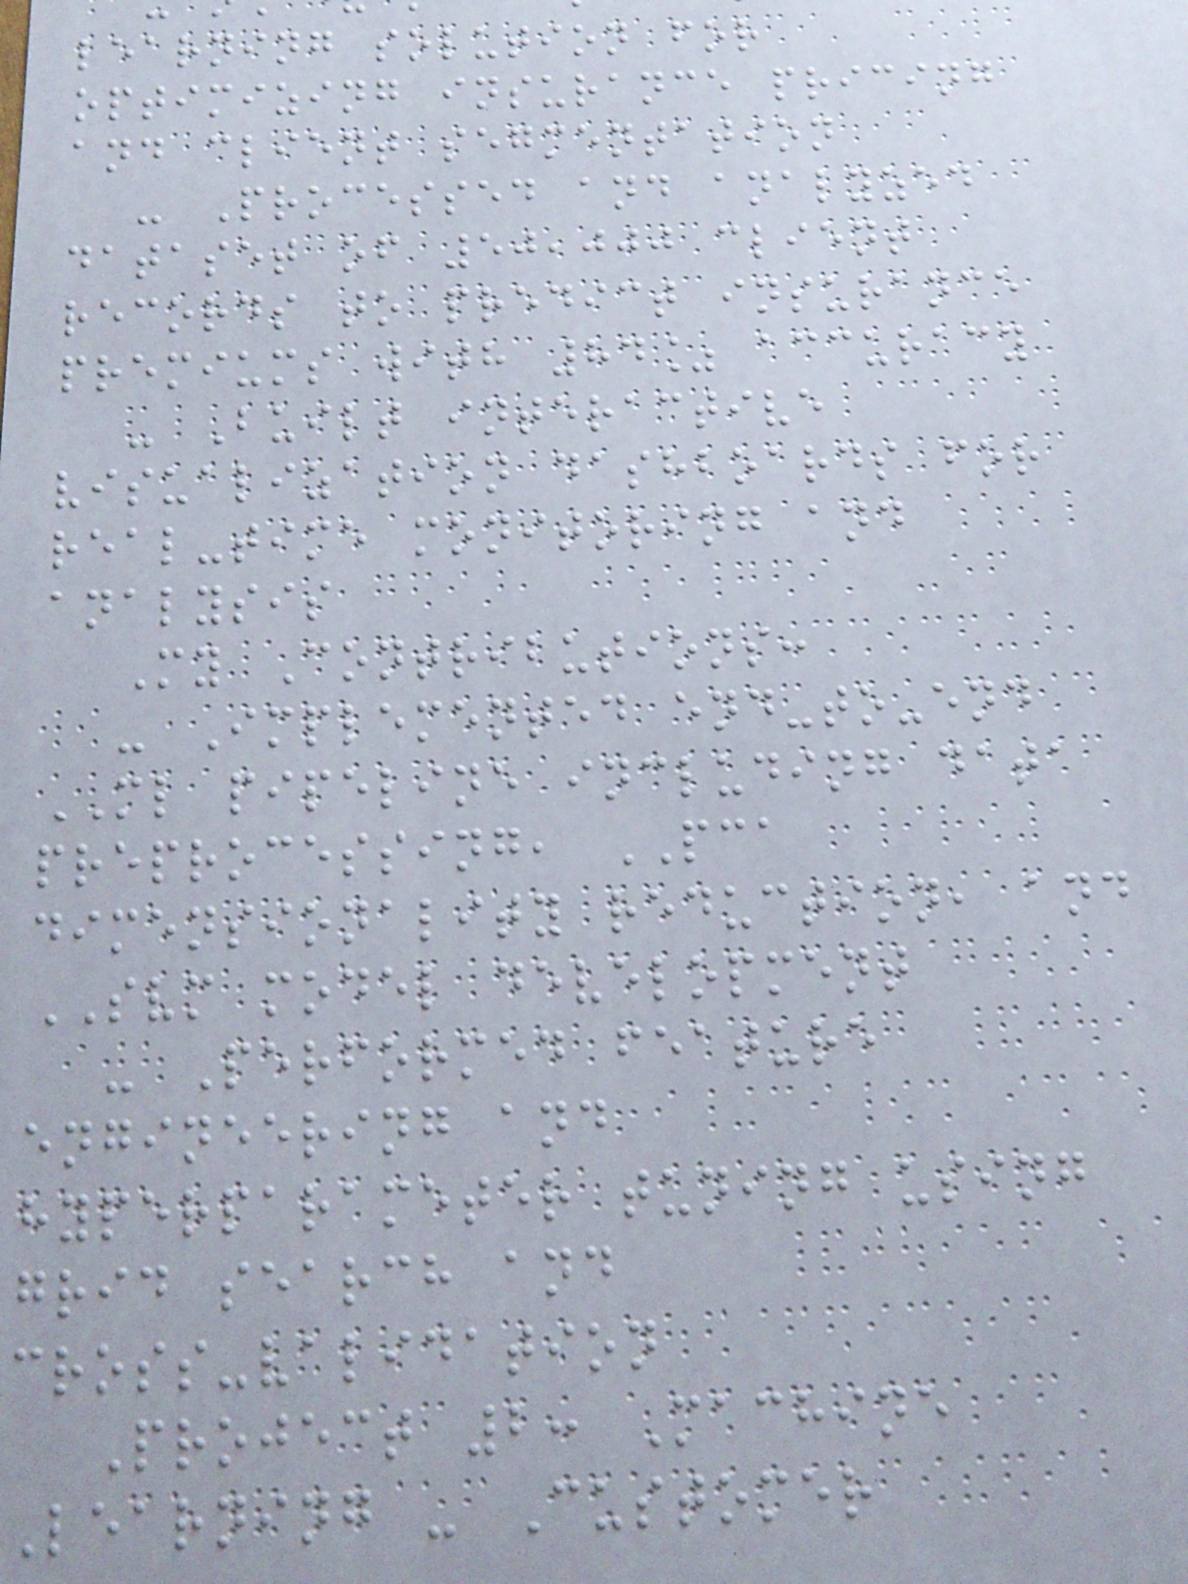learning solution for
optimizing insurance pricing
and client segmentation
- Processed and analyzed
dataset of 50,000 client
records to predict insurance
premiums with 84% accuracy
- Built interactive
visualization dashboards for
real-time monitoring and
analysis
My Contributions:
- Implemented end-to-end
ML pipeline including data
preprocessing, PCA
dimensionality reduction, and
SVM model development
- Performed feature
engineering and
hyperparameter tuning using
grid search and
cross-validation
Project 2: Machine
Learning - Customer
